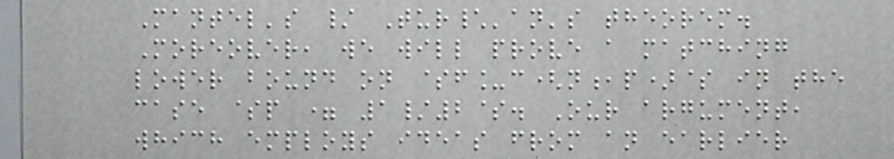Mantel's / Tur\'an's theorem.
Moreover, we will prove a matching
lower bound on $f_c(n,p)$ in the
case $p = 1/2$. Our argument,
which employs ideas from an earlier
